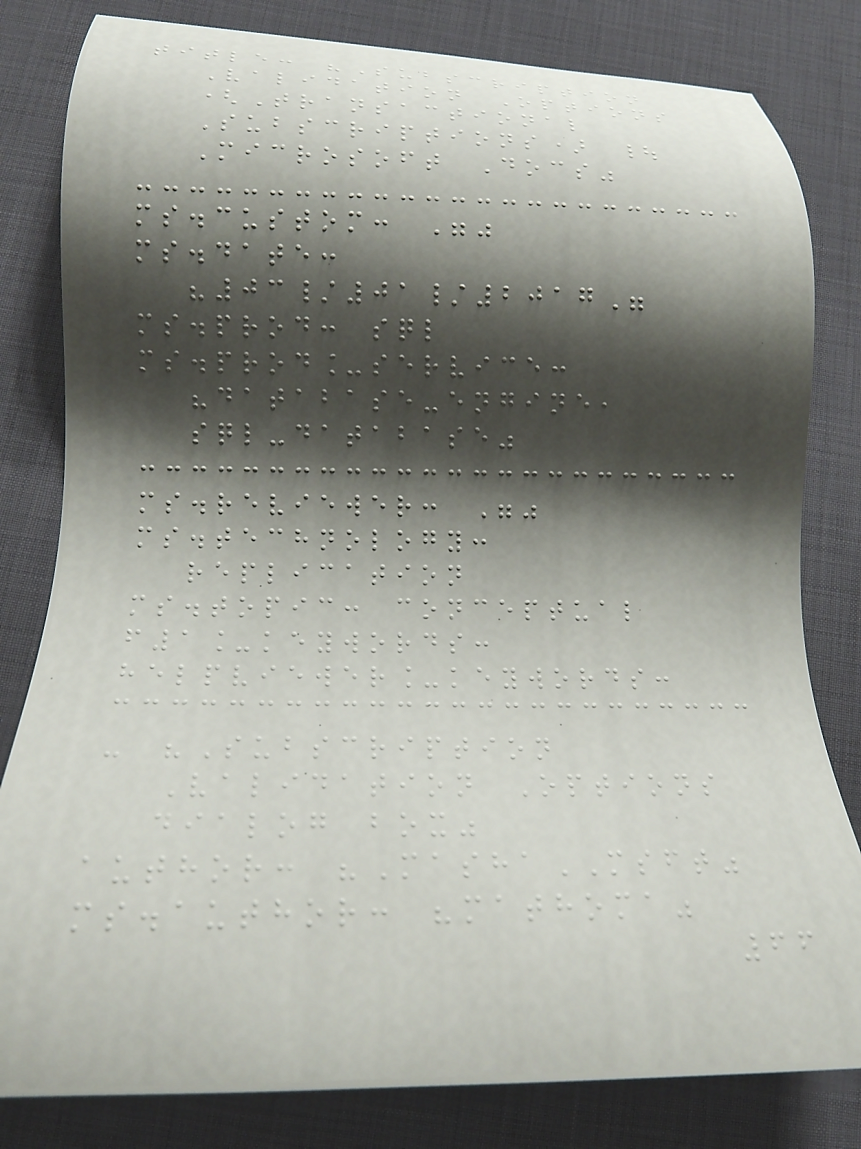title: "Subscription
Validation Options
(Transactional
Subscriptions) |
Microsoft Docs"
ms.custom: ""
ms.date:
"03/01/2017"
ms.prod: sql
ms.prod_service:
"database-engine,
sql-database"
ms.reviewer: ""
ms.technology:
replication
ms.topic: conceptual
f1_keywords:
helpviewer_keywords:
- "Subscription
Validation Options
dialog box"
author: "MashaMSFT"
ms.author: "mathoma"
66
